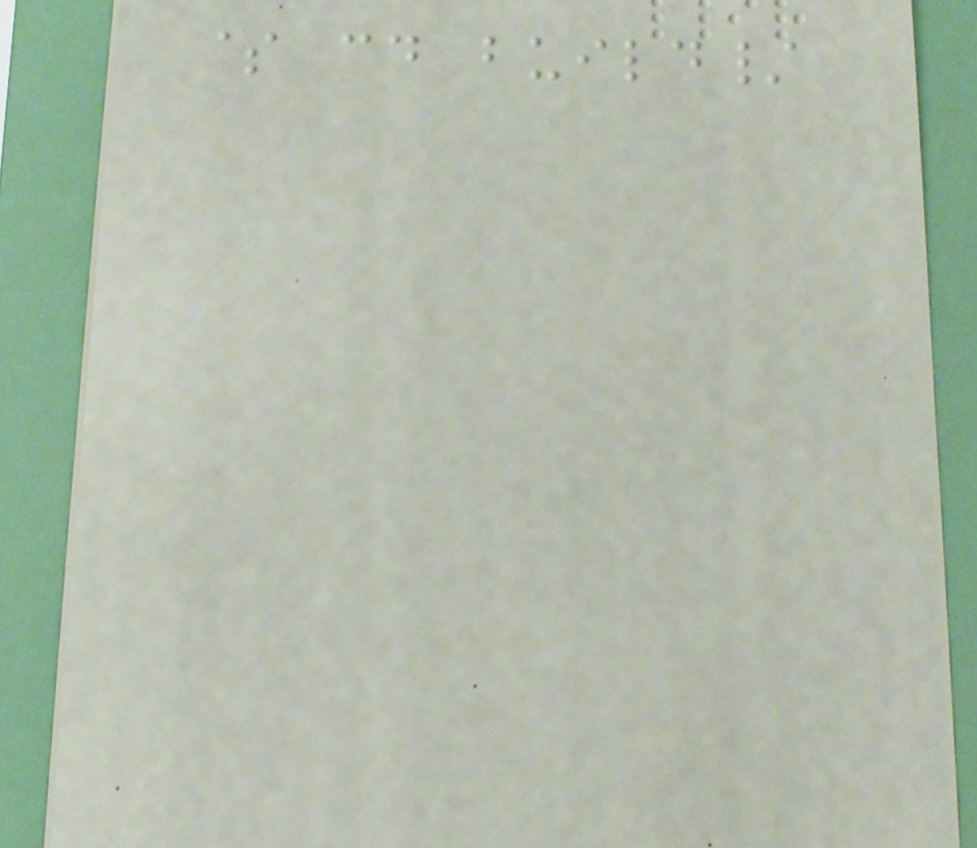$ cd build/
